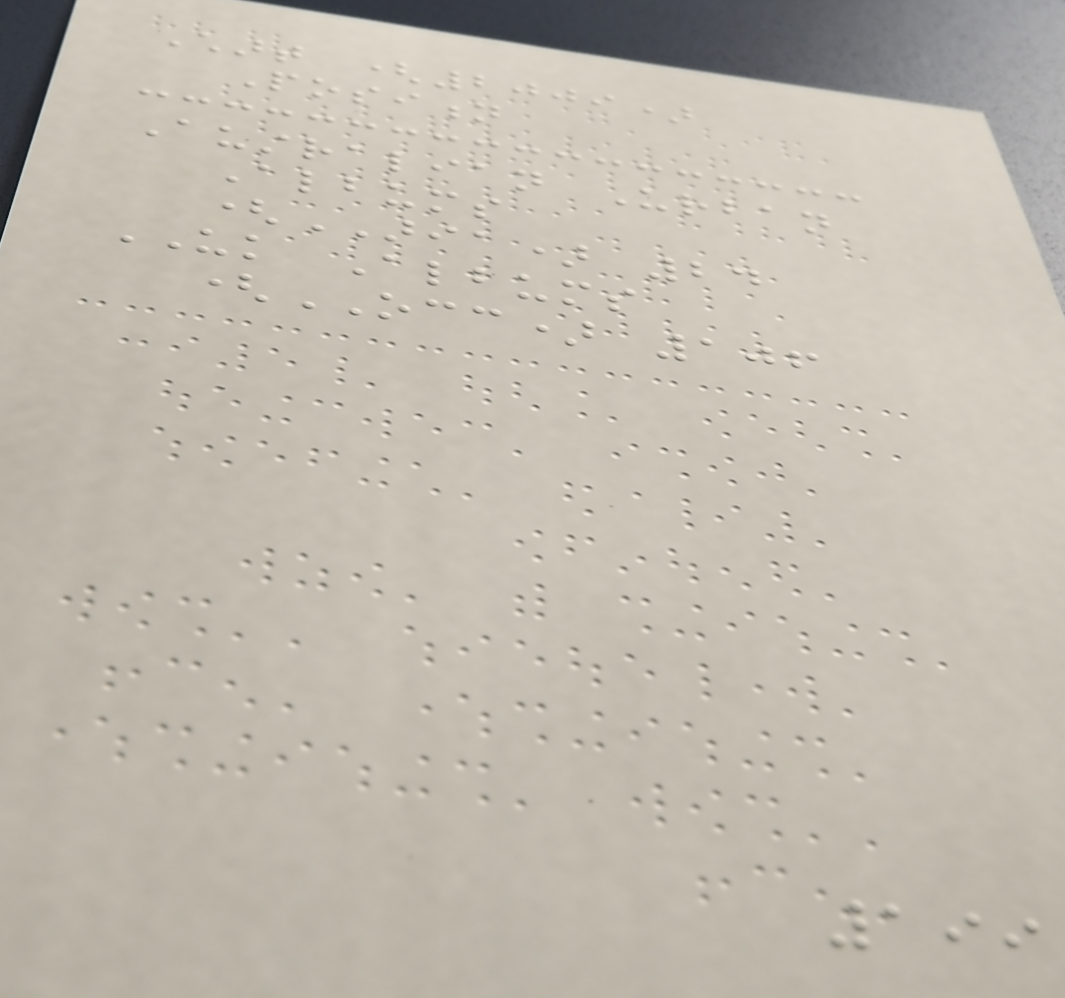Chart (2009)
Position
Australian Urban
Albums
(ARIA) 24
UK Albums
(OCC) 106
199
